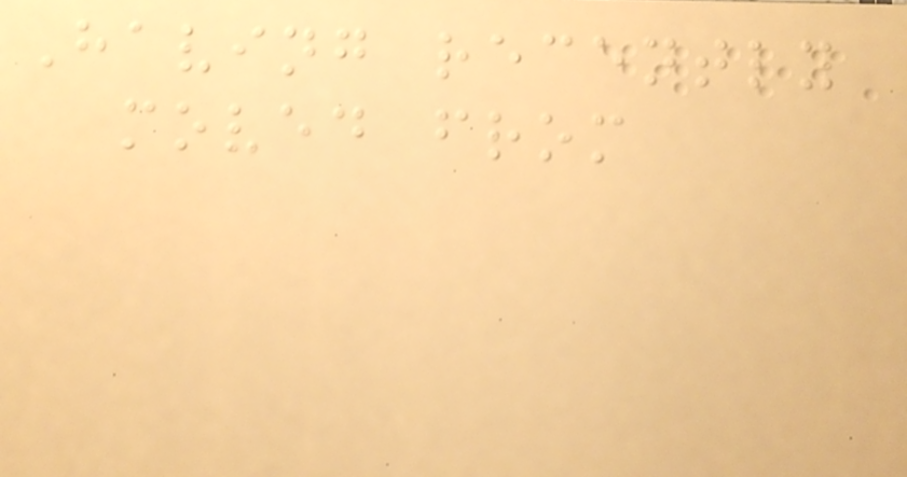Having recently
moved from
